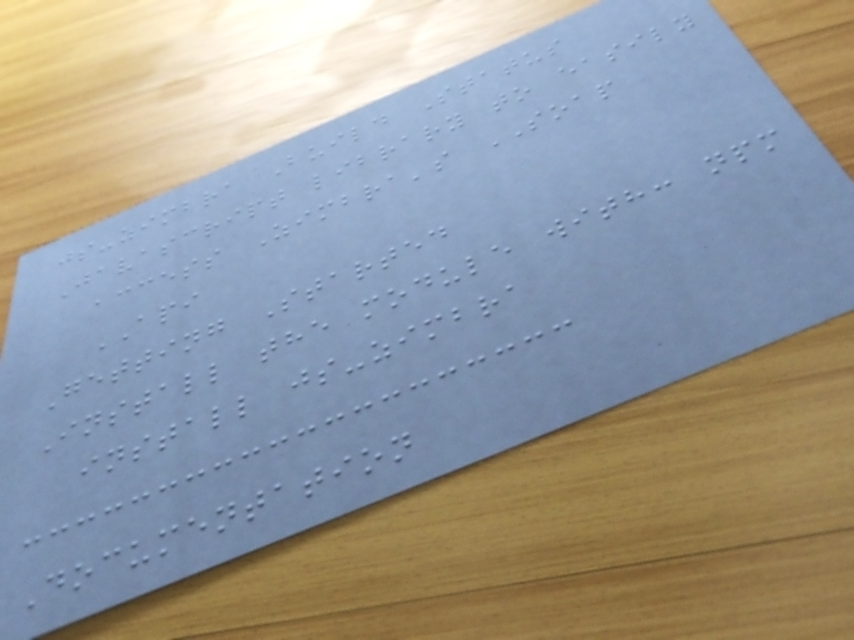js-zimbra Build Status
Javascript library to easily
access Zimbra's SOAP
API
Getting Started
Install the module with: npm
install js-zimbra
Documentation
